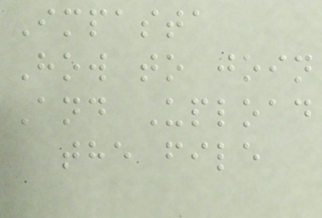Impasta
How to join
And Upload
the file
